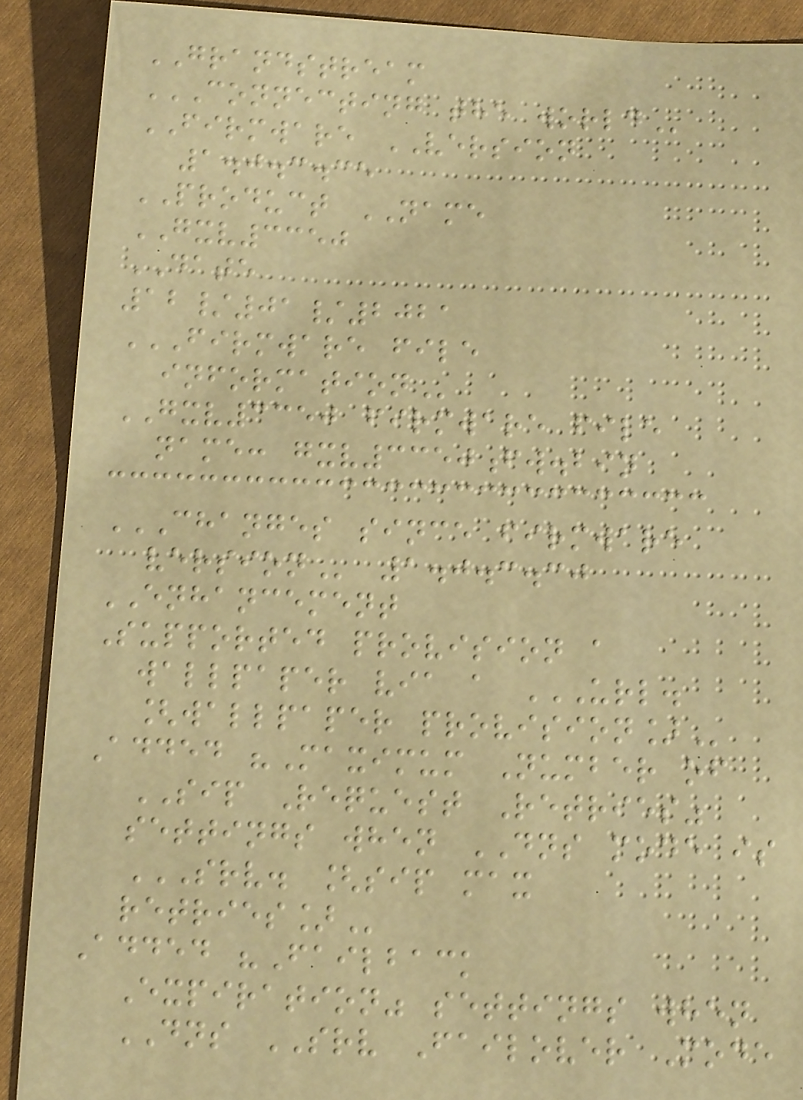GRANDSTREAM
CONNECTING THE WORLD
FIRMWARE VERSION
1.0.3.35
PRODUCT NAME
GXV3350
DATE
12/01/2021
FIRMWARE FILE
INFORMATION
GXV3350 firmware file
name: gxv3350fw.bin
CHANGES SINCE FIRMWARE
VERSION 1.0.3.30
ENHANCEMENT
Supported provision a
wallpaper via a URL.
[WALLPAPER PROVISION]
Added "Maximum Number of
SIP Request Retries"
settings when DNS mode is
SRV. [SIP MAX
RETRIES]
Added "Failback
Expiration" settings when
DNS SRV Failover Mode
